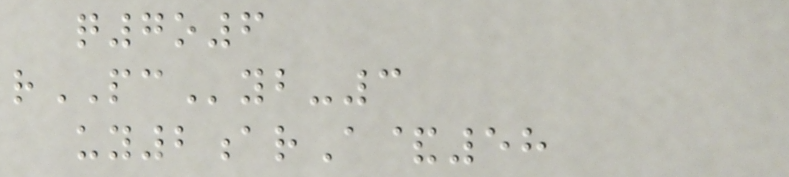q7o6
rPCyb-3
uy2arA&58
